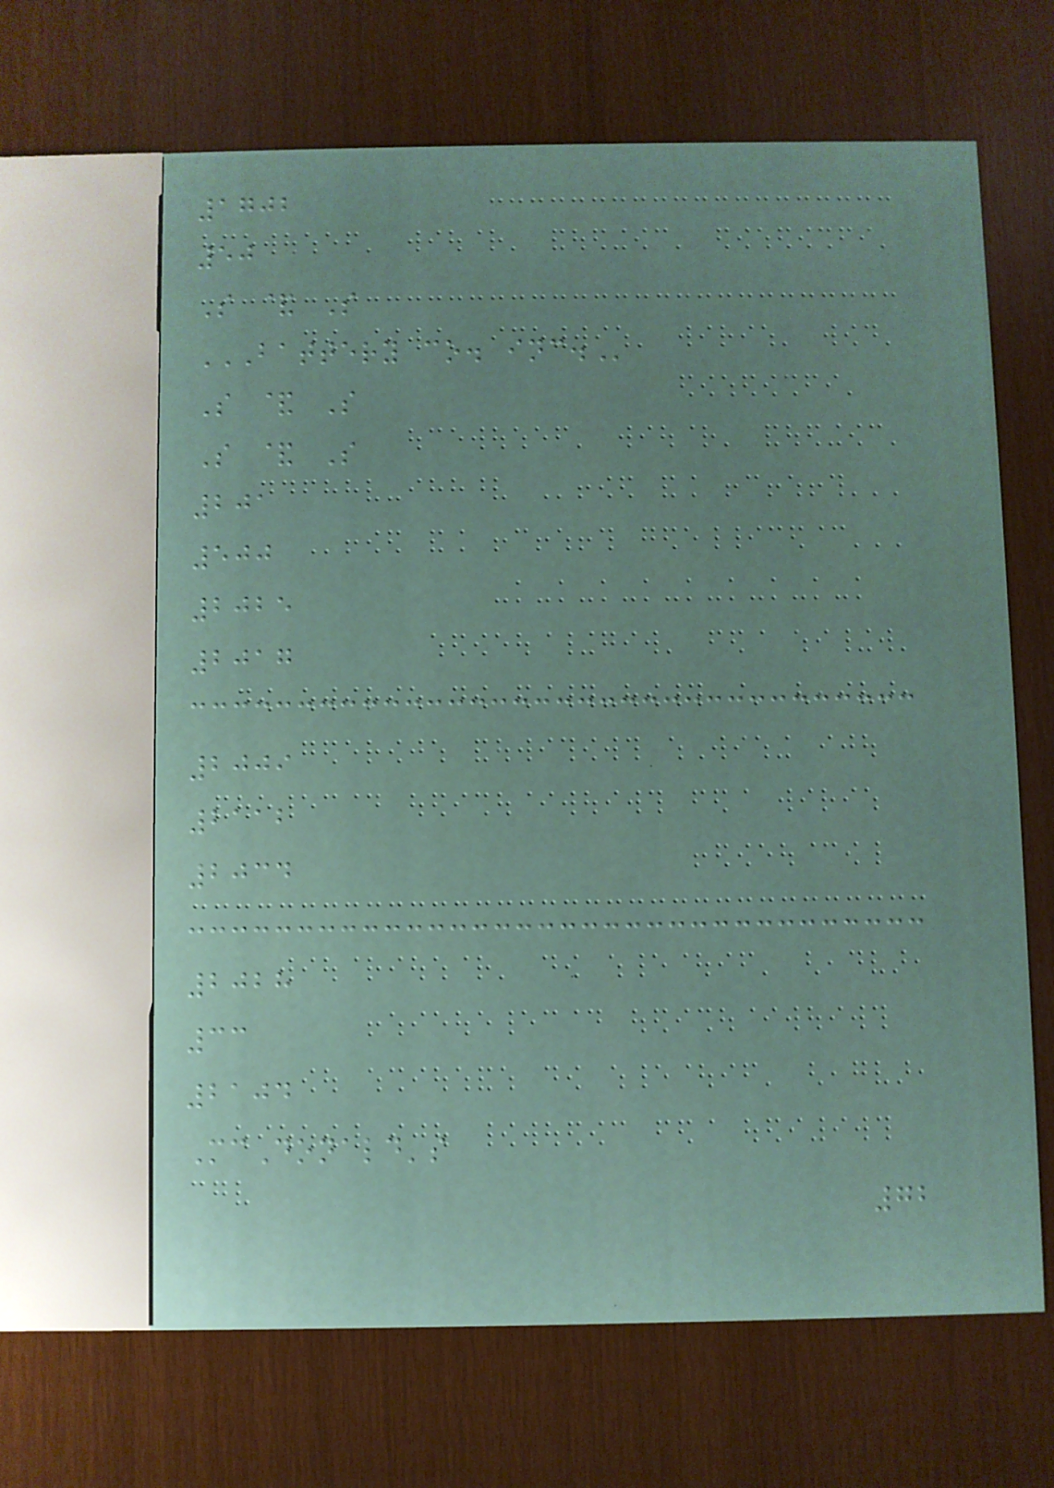1702
50
S & S
BATTERY CO. INC.
S & S
S & S
201
500
2025
2017
2009
2112
2034
2028
33
2104
McDonald's
72
